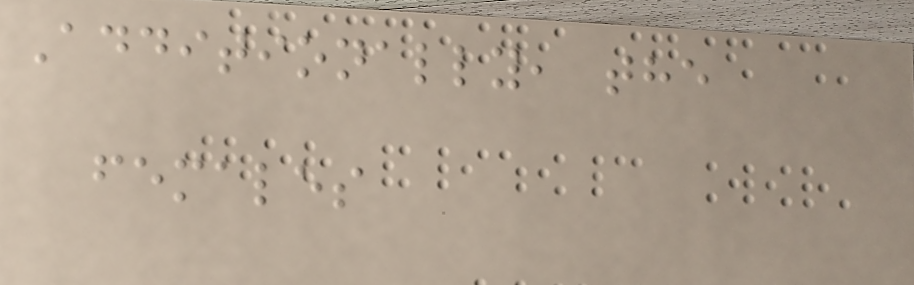Additionally, the
females
